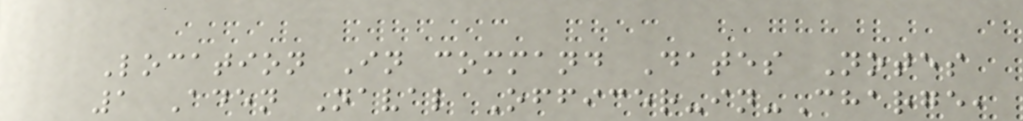Location In command Dates Notes
1 Aden Naval Officer-in-Charge,
